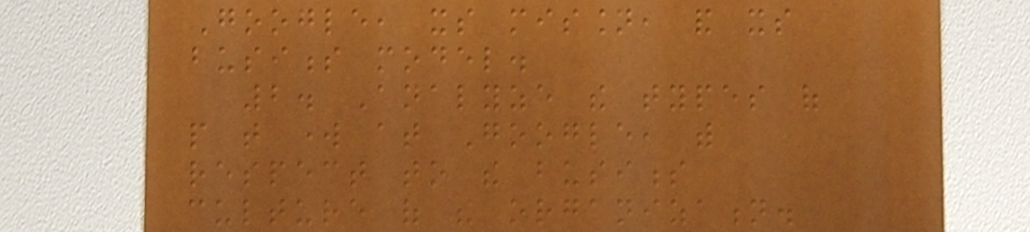Google, its mission, and its
business model.
2. Analyze the types of
people that work at Google, with
respect to the business
culture of the organization.
